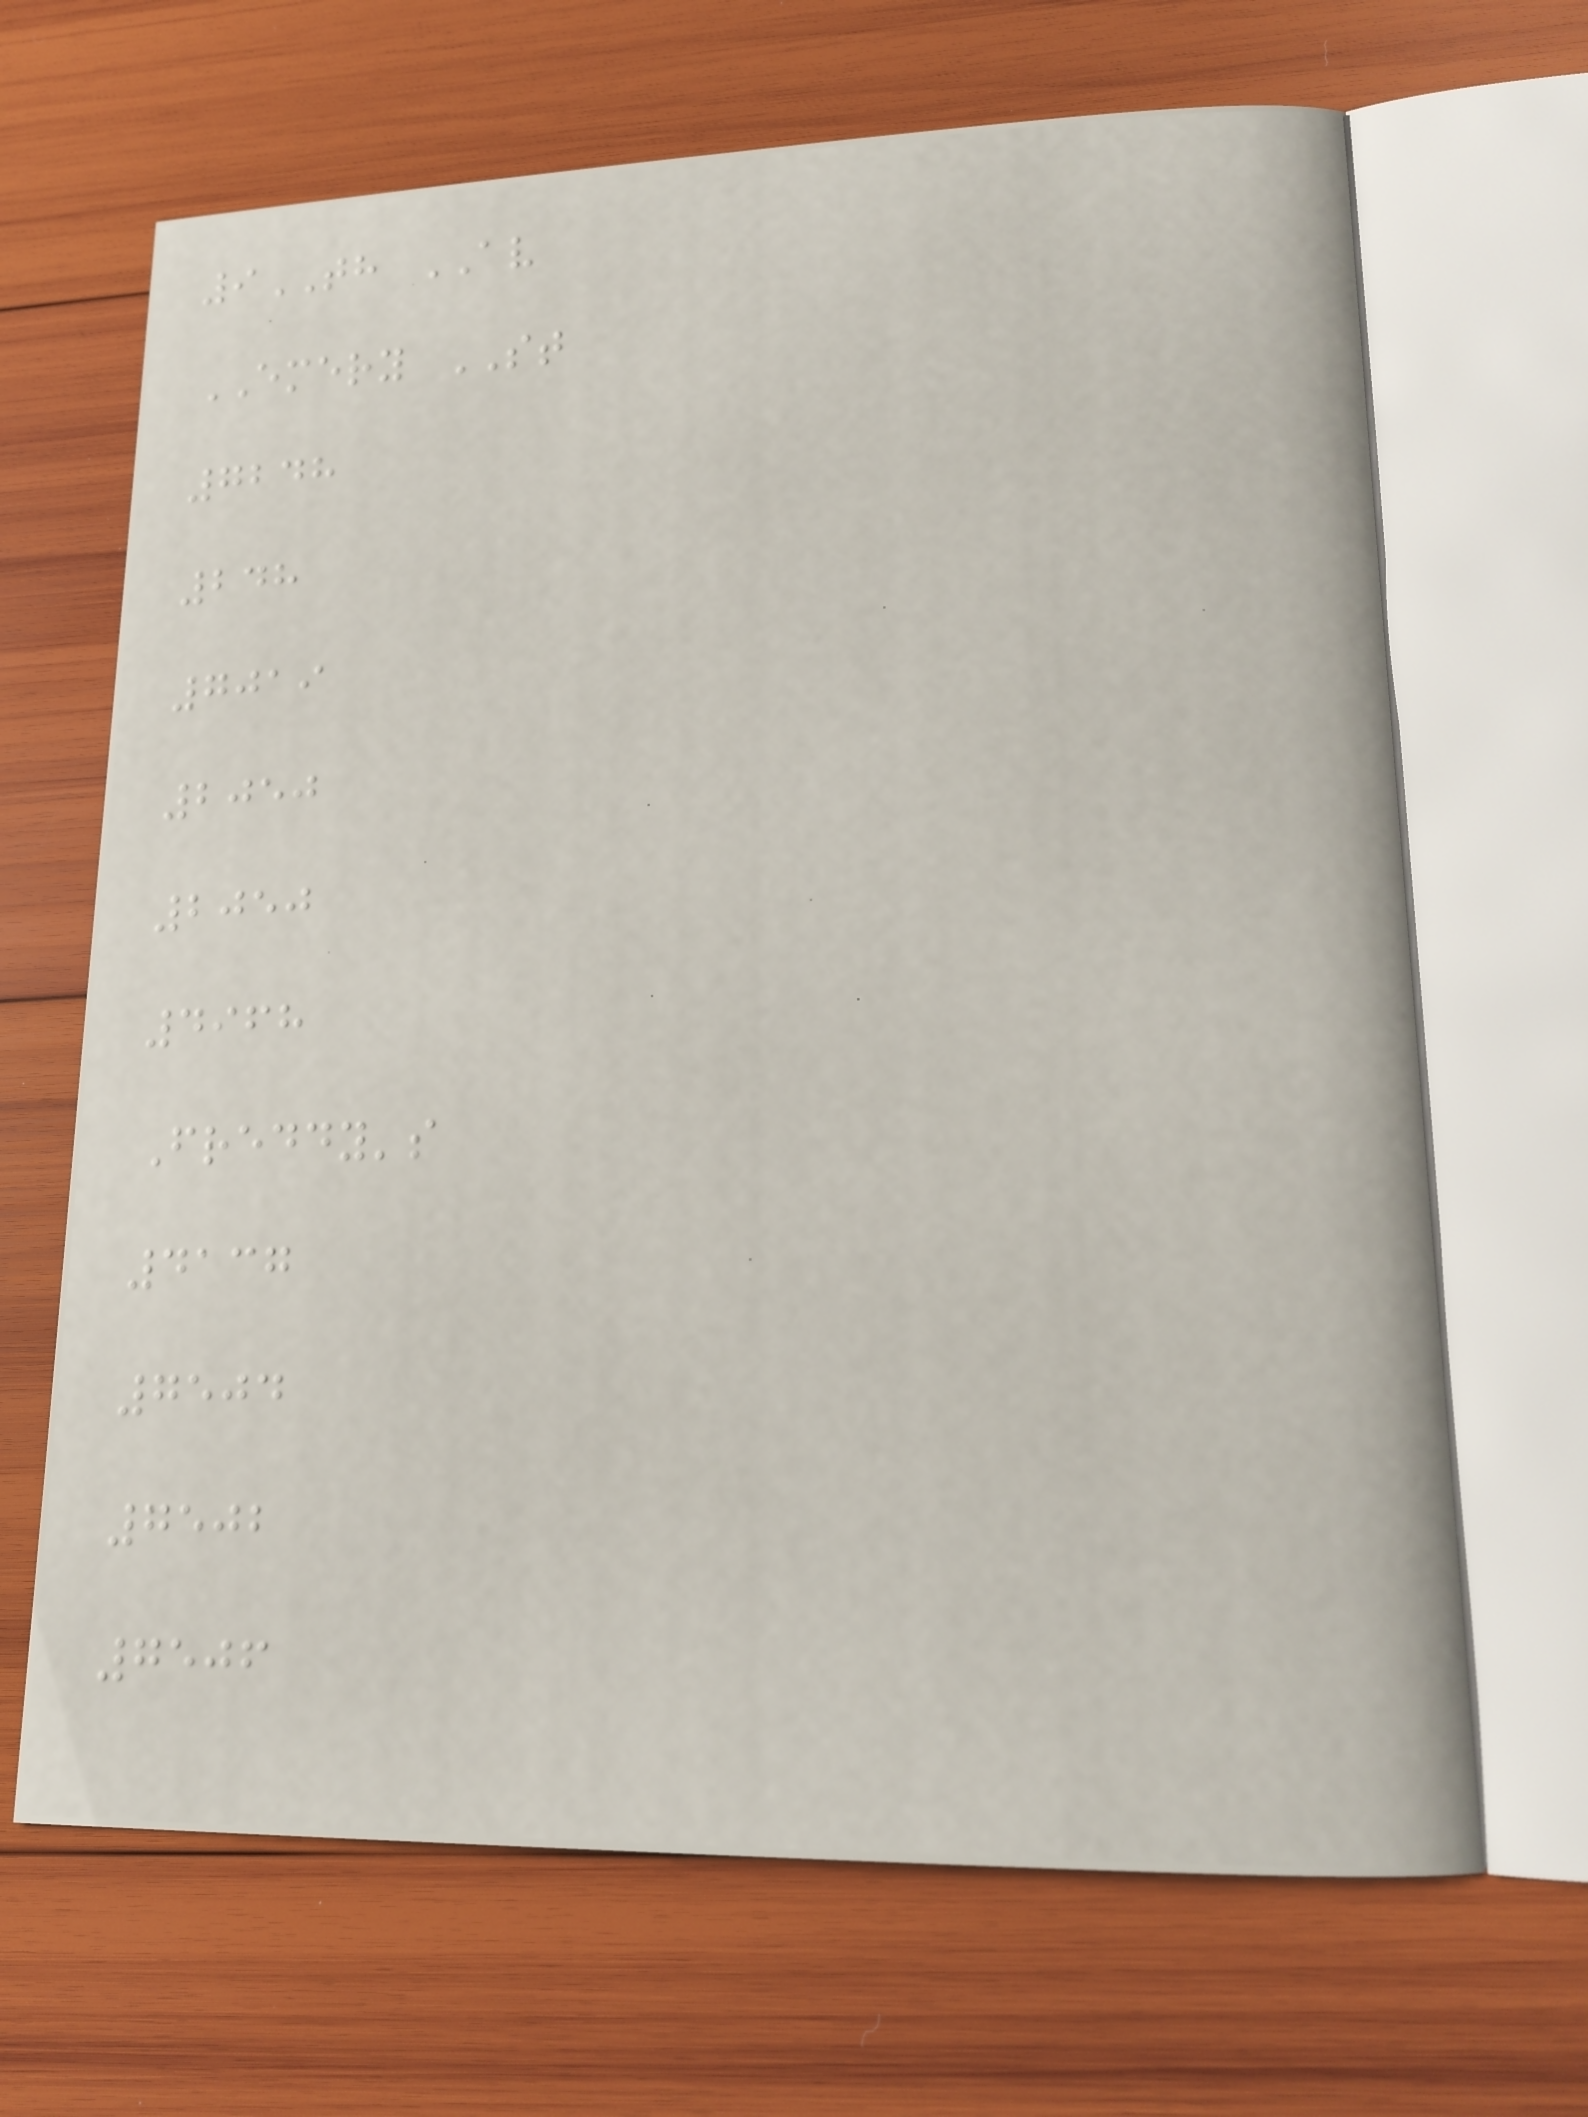9TH AV
EMERY ST
7248
248
7019
2050
2050
4968
Freddy's
4137
7504
7502
7506
